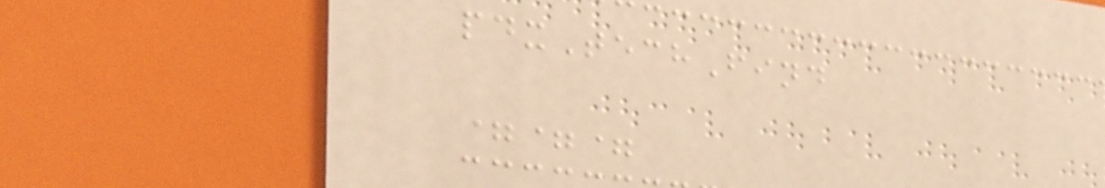pdxTechFind
===
